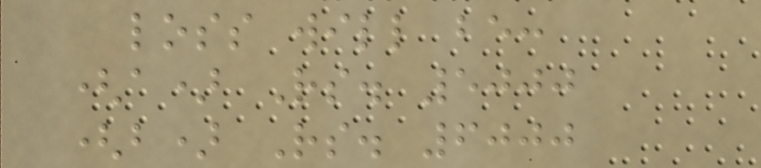loss will be:
(a) Rs. 5000
(b) Rs. 6000
